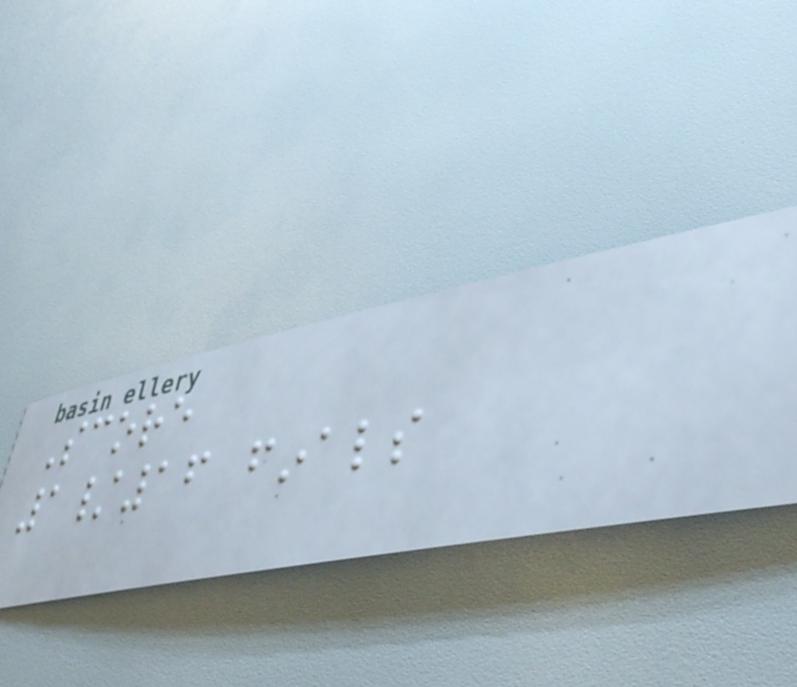Score
1/16 finals
